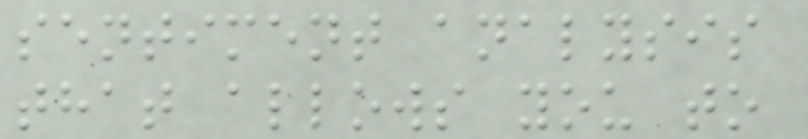sentiment analysis
that allows you to
